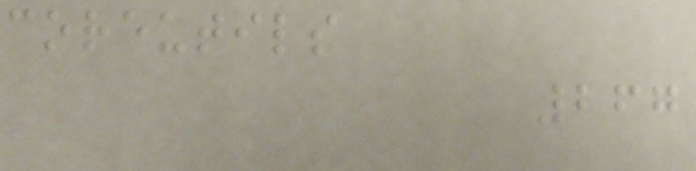coreutils
267
